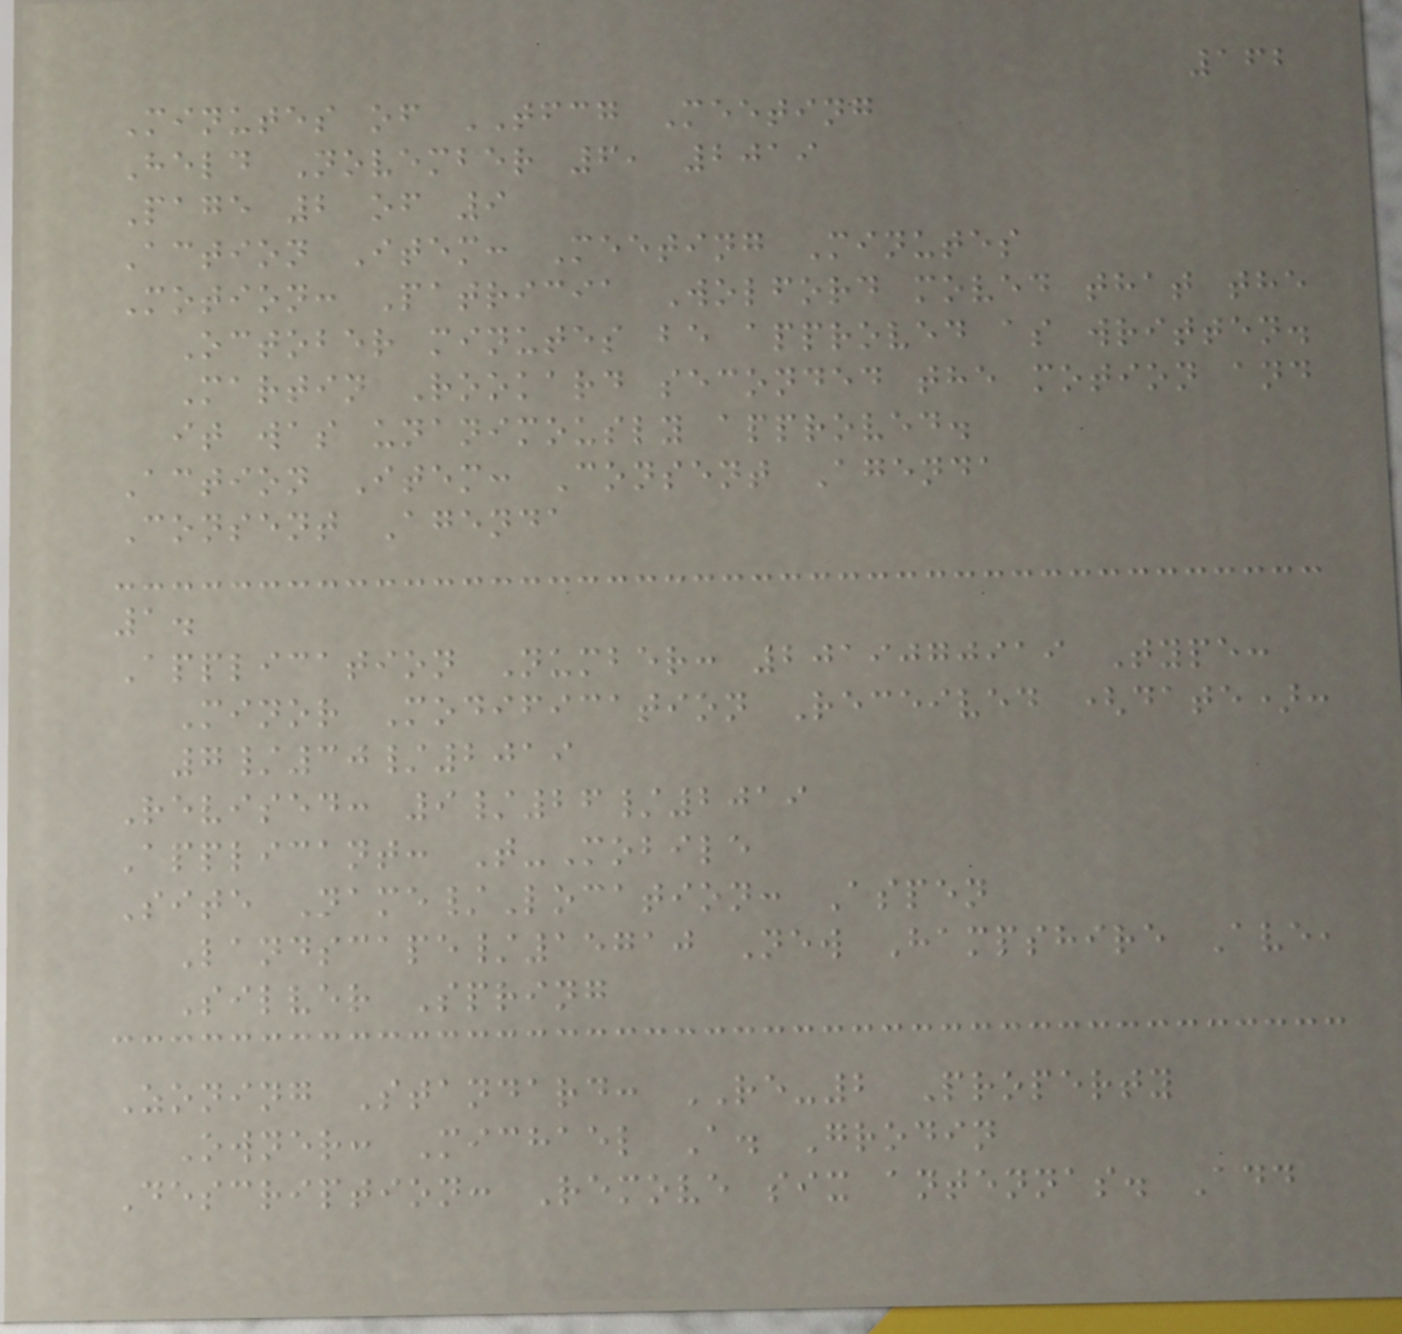162
Minutes of TFCG Meeting
Held November 6, 2019
Page 2 of 9
Action Item: Meeting Minutes
Motion: Patricia Wolford moved that the
October minutes be approved as written.
Martin Rookard seconded the motion and
it was unanimously approved.
Action Item: Consent Agenda
Consent Agenda
1.
Application Number: 2019070919 Type:
Minor Modification Received (date):
7/30/2019
Revised: 9/26/2019
Applicant: T-Mobile
Site Name/Location: Aspen
Landscape/15710 New Hampshire Ave,
Silver Spring
Zoning Standard: RE-2 Property
Owner: Michael A. Grodin
Description: Remove six antennas. Add
